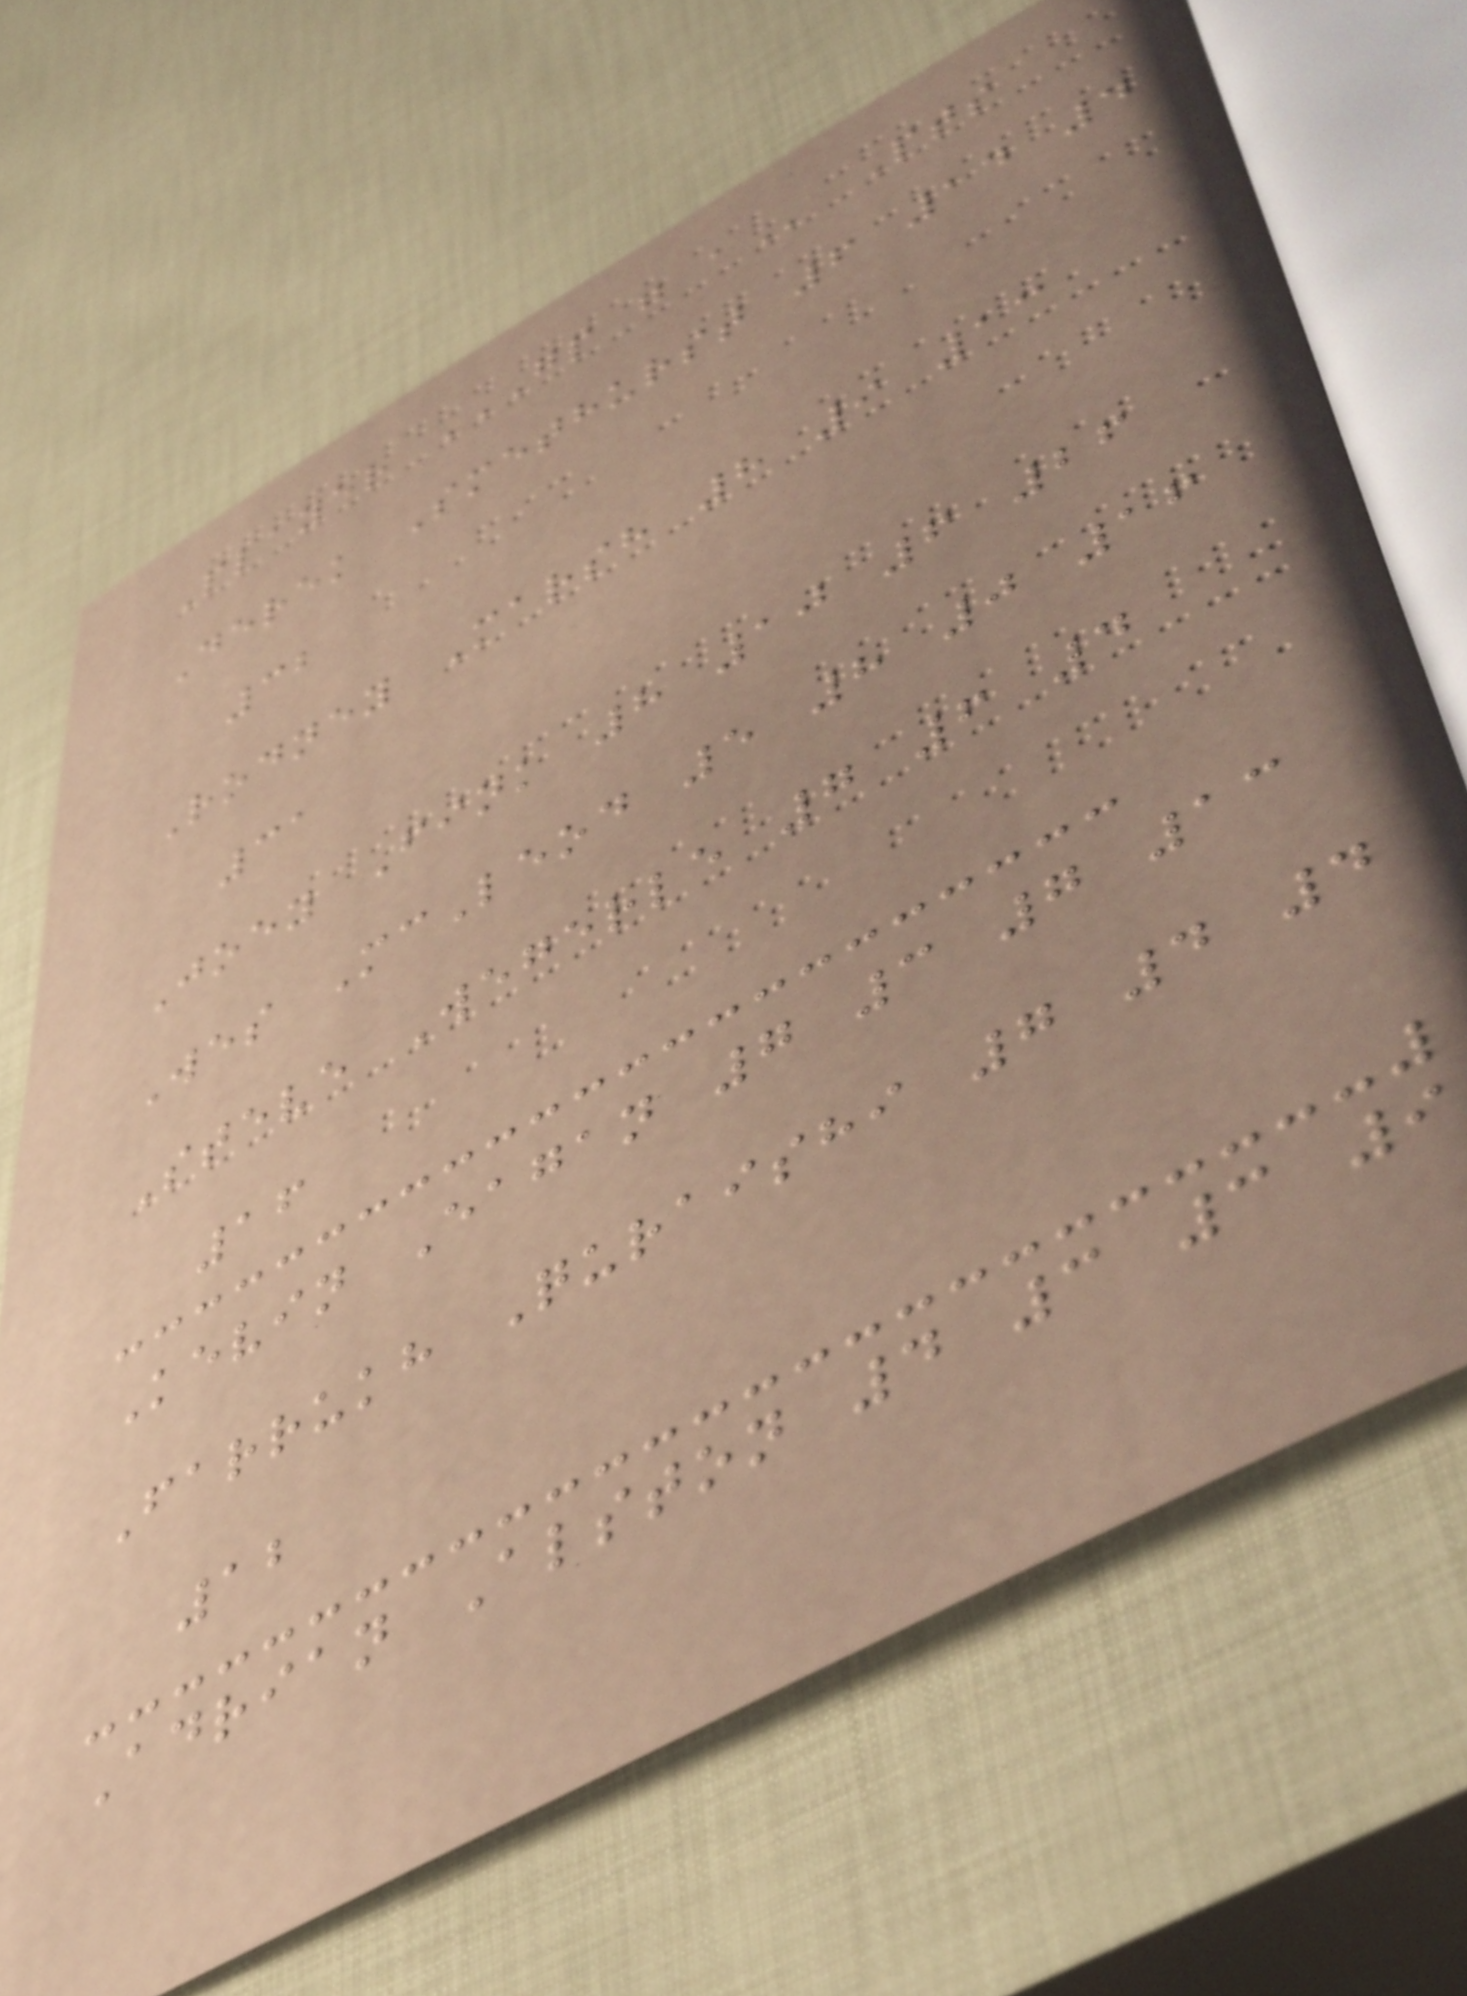Player GP G A Pts
Derek Smethurst 6 14 4
32
Rodney Marsh 8 9 13
31
Joey Fink 8 10 6 26
Wes McLeod 5 8 0 16
Steve Wegerle 7 6 4
16
Kevin Eagan 7 3 7 13
Farrukh Quraishi 7 4 4
12
Adrian Alston 4 3 3 9
